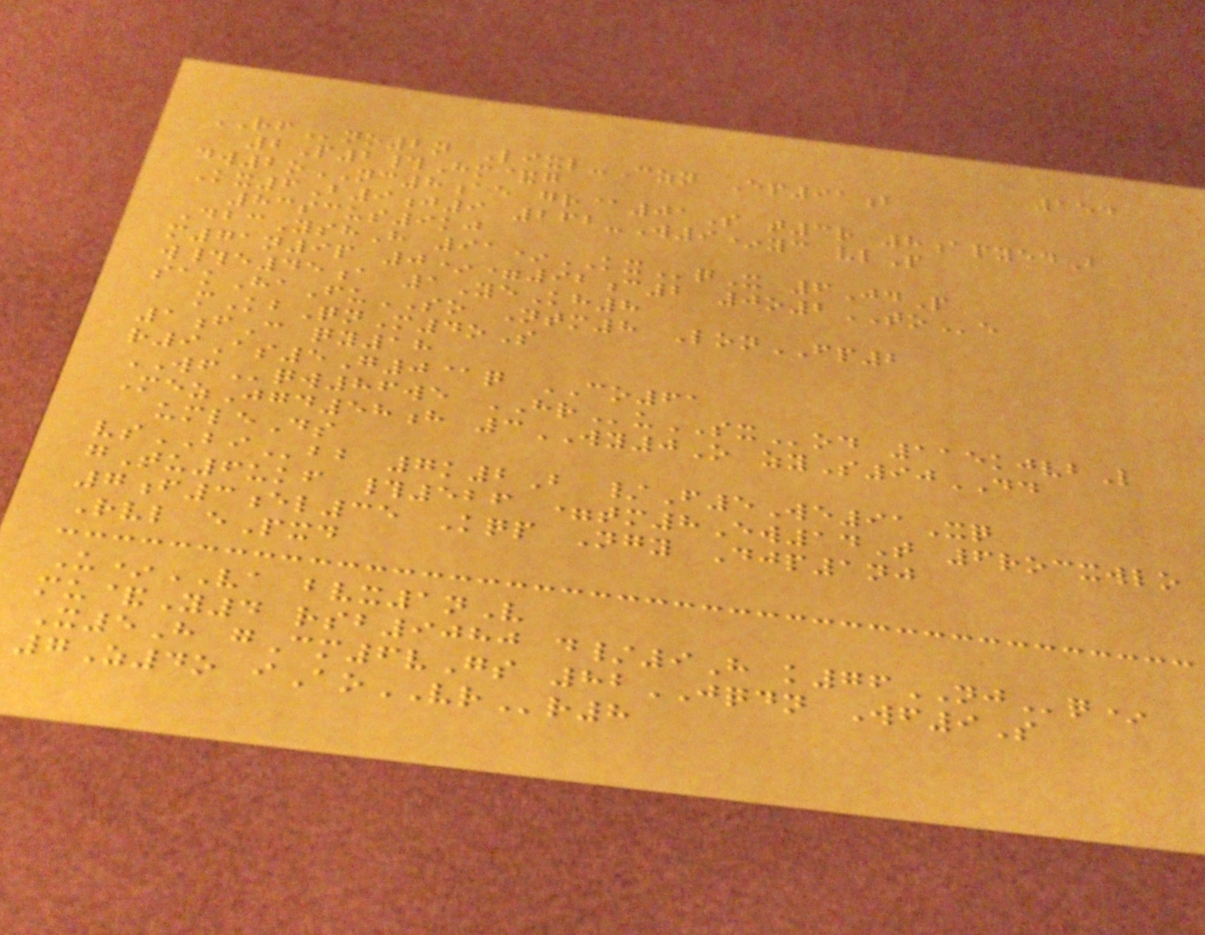154
RFno2n Lixl-Czn Ep91b
2P2#Hm&g
dw2oNC8ae gr@01S t3r 8apyedB
Kx6B9j9 262-W9*yc vlP
83scus9kj
DbcYshH 91*KXqX 6JdP
m71n9p 0*=92c2 0o2TOe
w#e45a 1YeKh8
sakHaFuSO Ntm8 LonFP2
mKbQnM4oS
1fC qy18
r9As5G0@q CO61
WFqw86we HRuSXod 115kjvbL
MezJgd58h 3WY0O zyS90DD
umleDs
vsBIbb 7k2B /F5We91Xq
gTu6ukf #526 =tm8Ew14T 6rocxwlo
7f3el35 Kqp Ngy Djp1nj
Rvl ePxd
U*VA bvx1nV
mu&Y4 rsb9080 d/9H k76NJq*
X5H gCm6vGs 82JQDN Wf9S
7Z4o iAoVRr8
